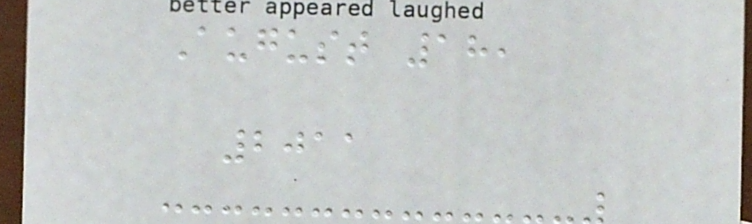August 18,
2011
